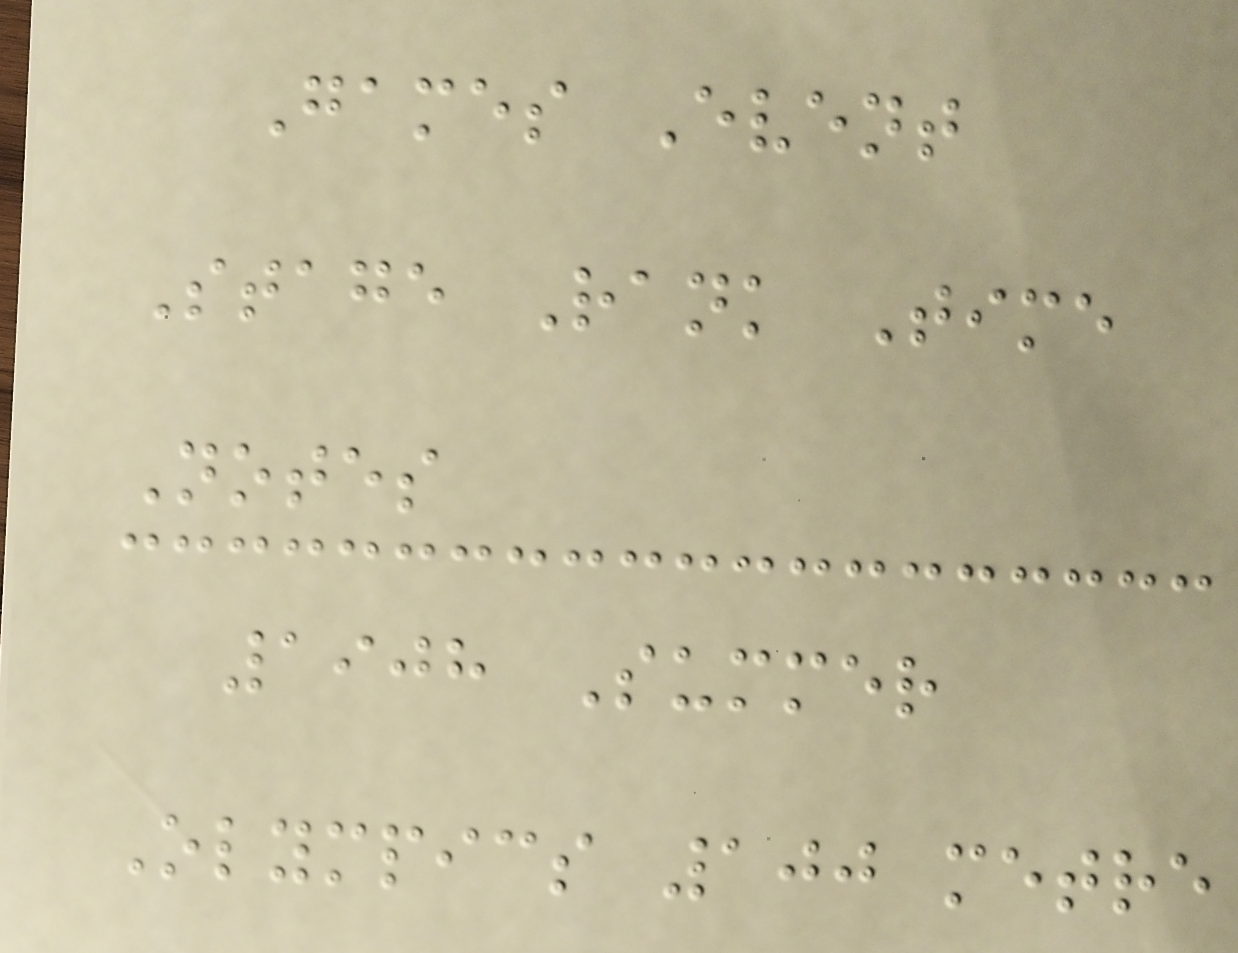Games Event
Stage Rank Time
Notes
1908 Summer
Olympics 100 metre
